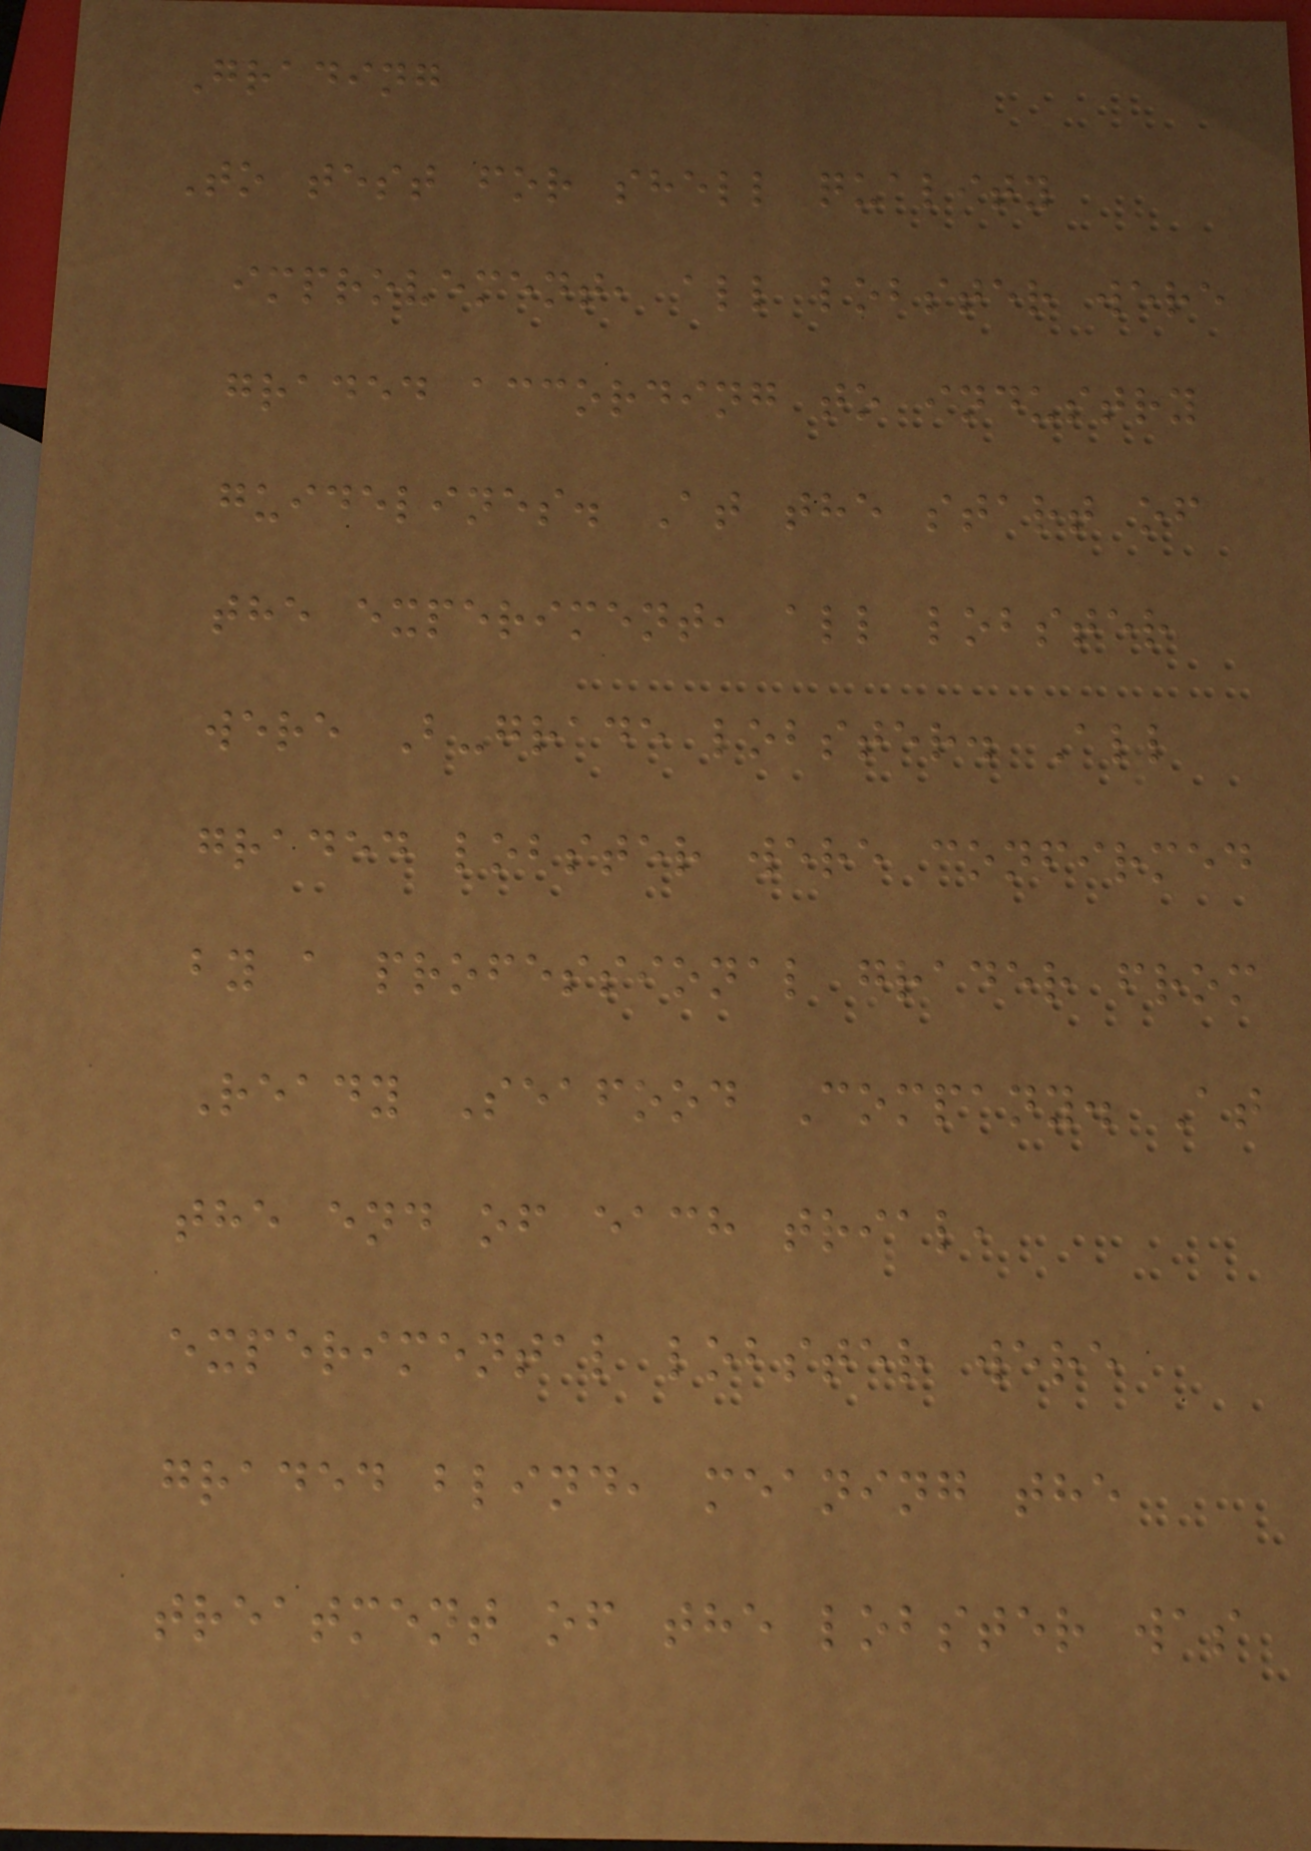Grading
To test for shell quality
improvement, all lobster were
graded according to industry
guidelines. At the start of
the experiment, all lobster
were B-grade lobster. All
graded lobster were confirmed
by a professional grader from
Ready Seafood Company. At
the end of each trial,
experimental lobster were
graded blind, meaning the
treatment of the lobster was
